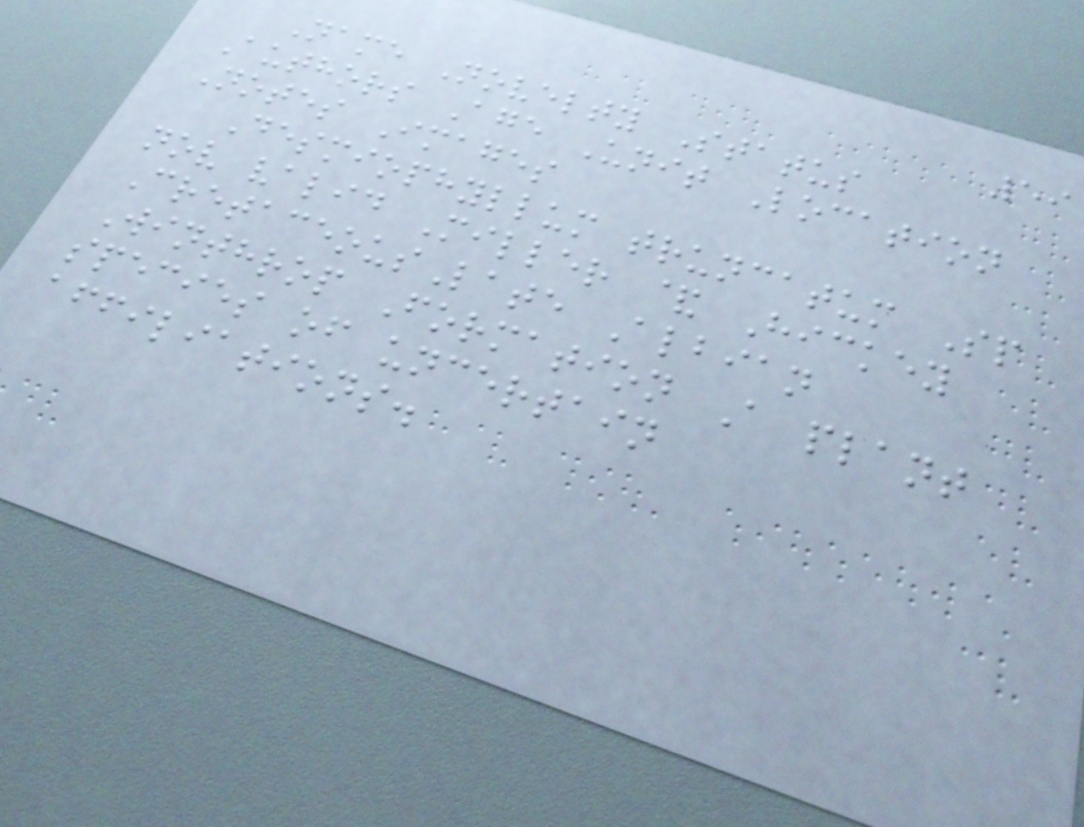59
Name Novelty Status
Authors Age Unit Location
Notes Images
Desmiophyllum truncatum Sp
nov valid Miller & Hickey
CretaceousLate Albian
Winthrop Formation A plant
species of uncertain
affiliations.
